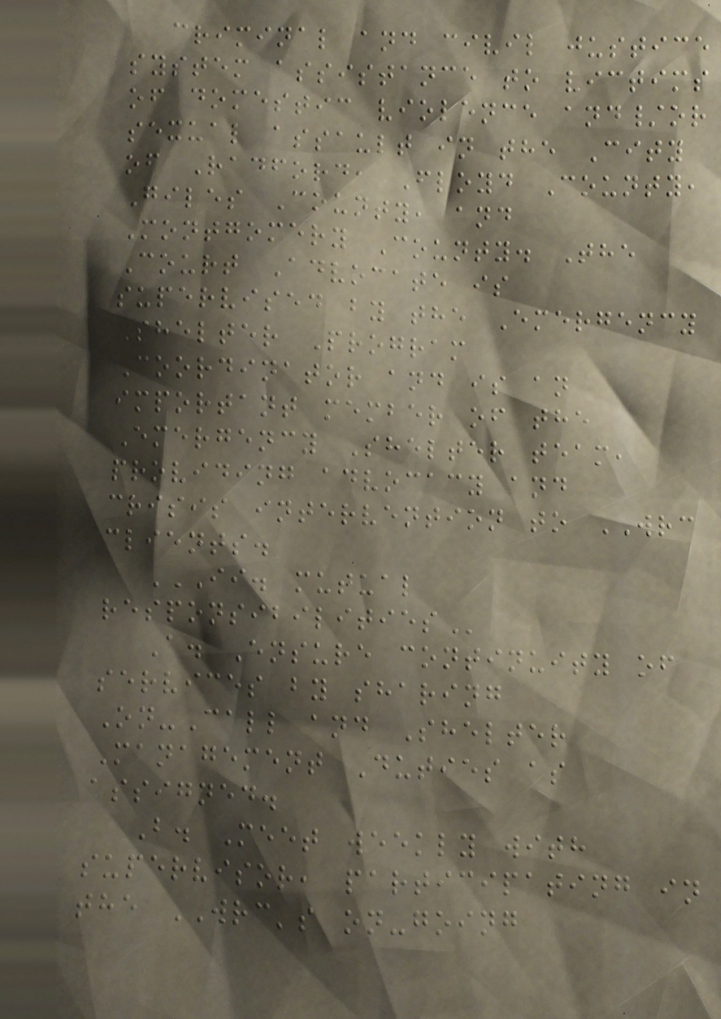criminal and civil justice
system assistance to victims
of domestic violence and/or
sexual assault in the City
of Radford, Floyd County,
Giles County, and
Montgomery County. The
Court Advocate is
supervised by the Emergency
Shelter Program
Coordinator and is an
important member of the
Emergency Shelter team,
providing advocacy and
crisis intervention to WRC
clients.
II. MUTUAL
RESPONSIBILITIES
A. Ensure continuity of
services by sharing
On-Call and Shelter
Management Duties as
assigned.
B. Meet weekly with
supervisor, participating in
the WRC's on-going
